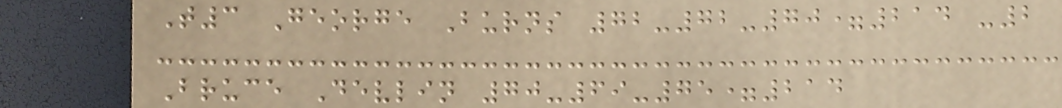T3 George Burns 72-72-70=214 -2
Bruce Devlin 70-69-75=214
